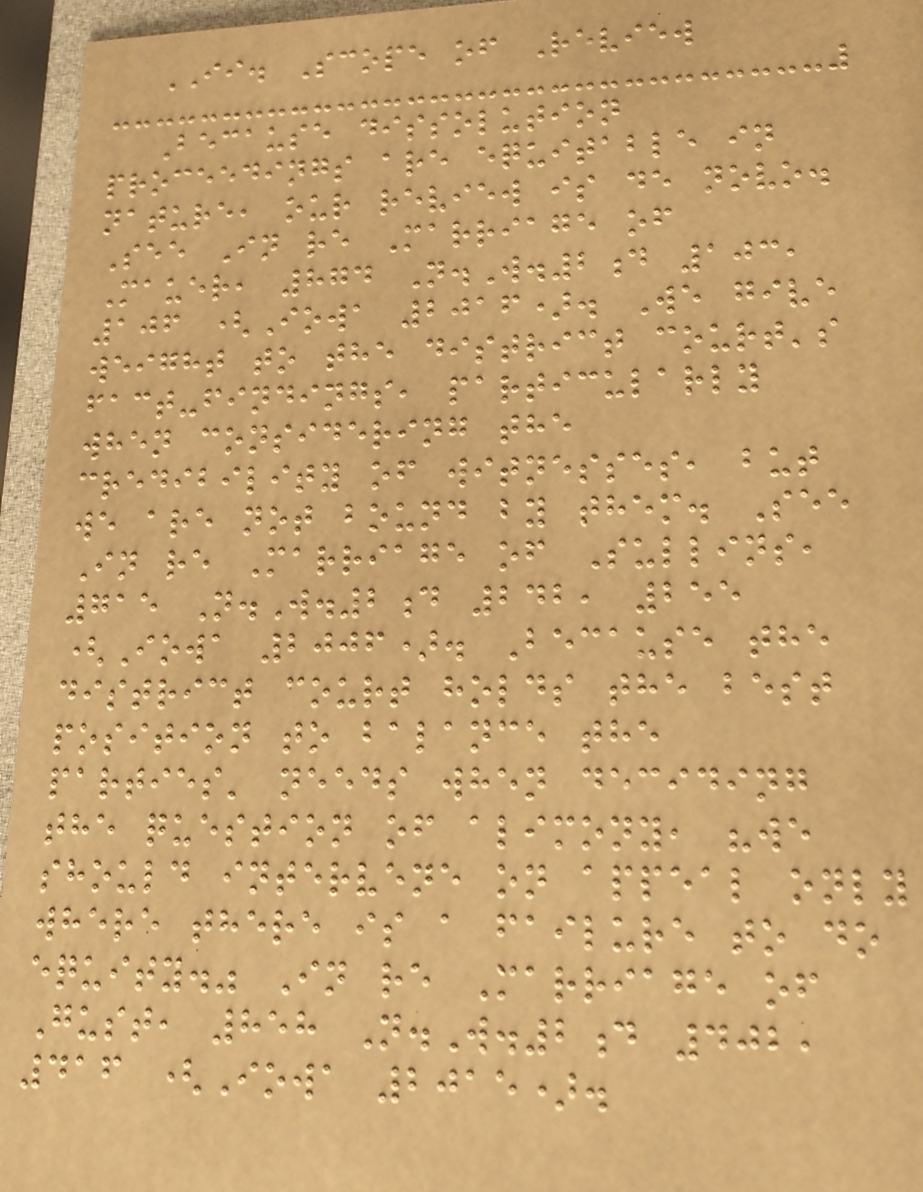II. Scope of Review
Because dissolution
proceedings are equitable in
nature, our review is de novo.
See In re Marriage of
Mauer, 874 N.W.2d 103,
106 (Iowa 2016). We give
weight to the district court's
fact-findings, particularly
when considering the
credibility of witnesses, but
we are not bound by them. See
In re Marriage of Sullins,
715 N.W.2d 242, 255
(Iowa 2006). Because the
district court holds the best
position to balance the
parties' needs when deciding
the question of alimony, "we
should intervene on appeal only
where there is a failure to do
equity." In re Marriage of
Gust, 858 N.W.2d 402,
416 (Iowa 2015).
